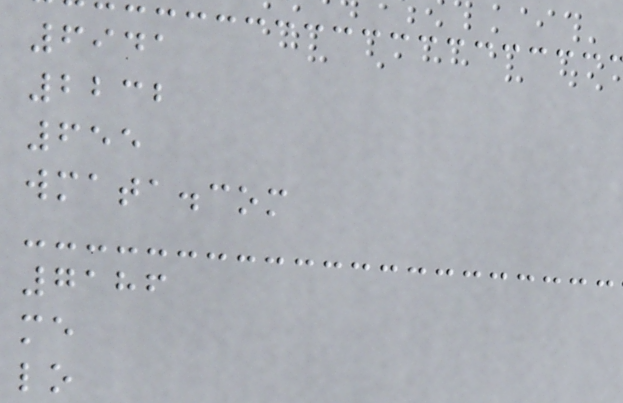6941
2232
655
wmata.com
7186
me
lo
